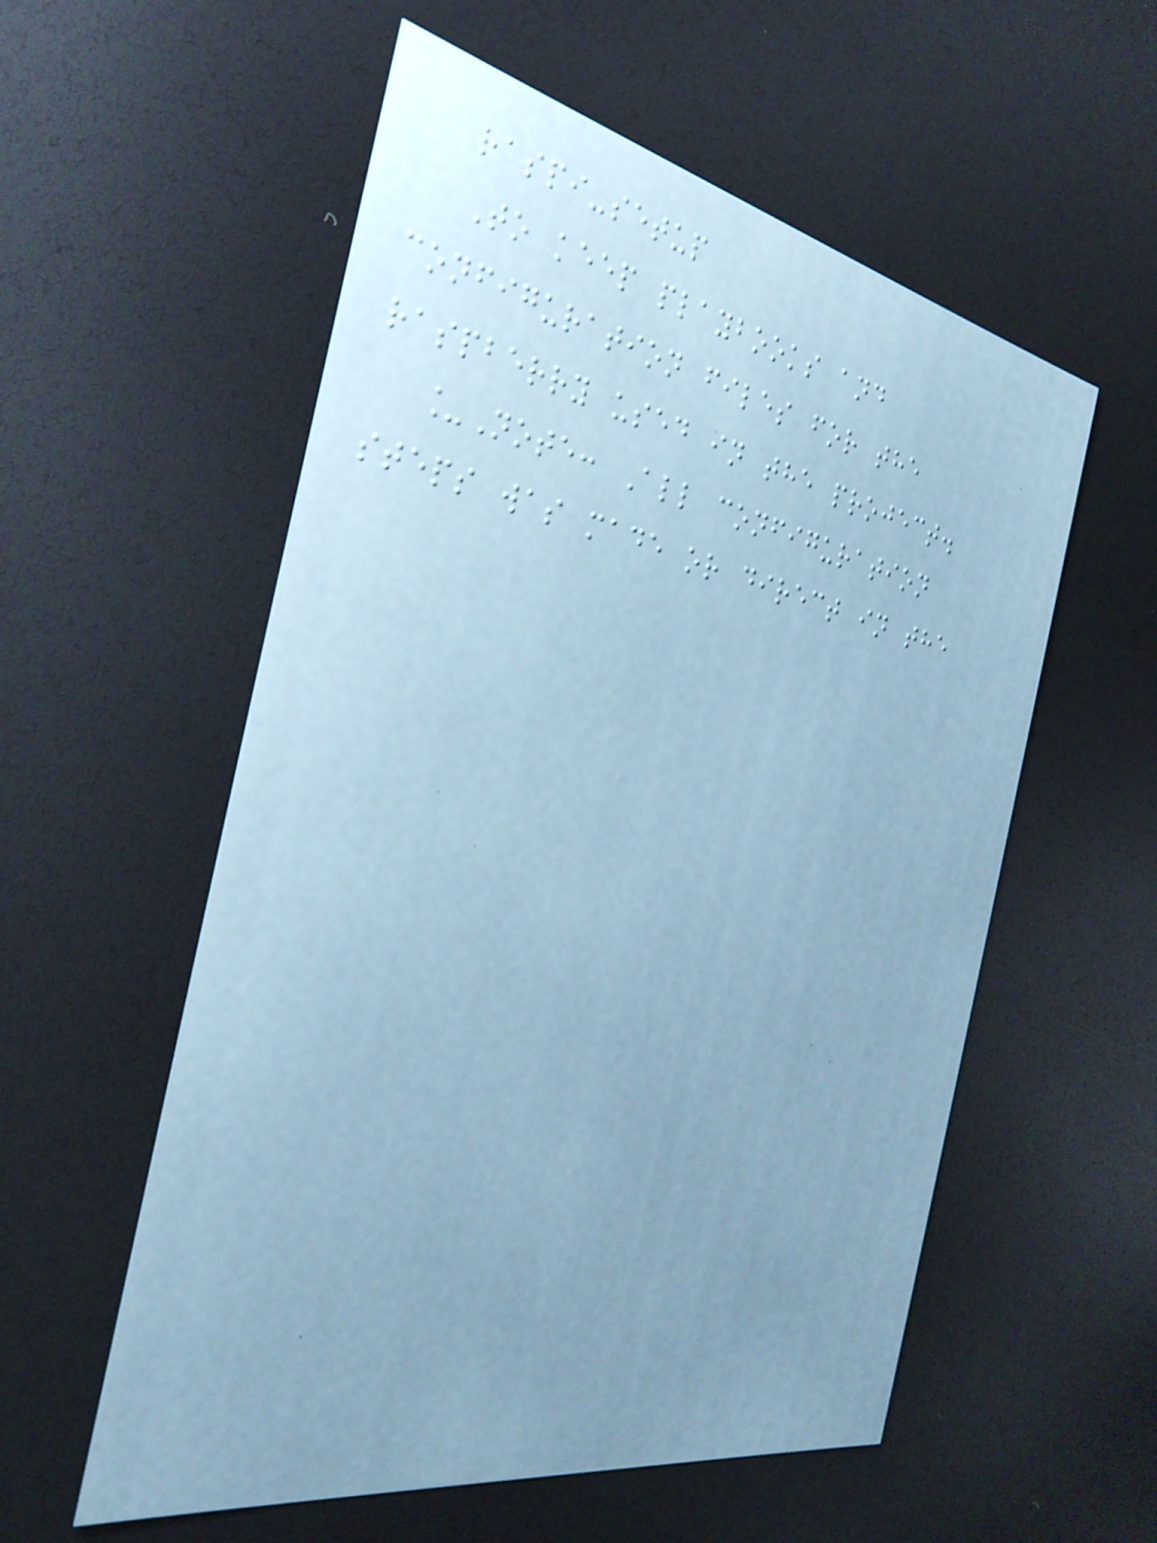raspi-setup
To keep playbooks and
configuration files for the
raspberry used in the project.
_Note: All configuration
steps was made or direct in the
